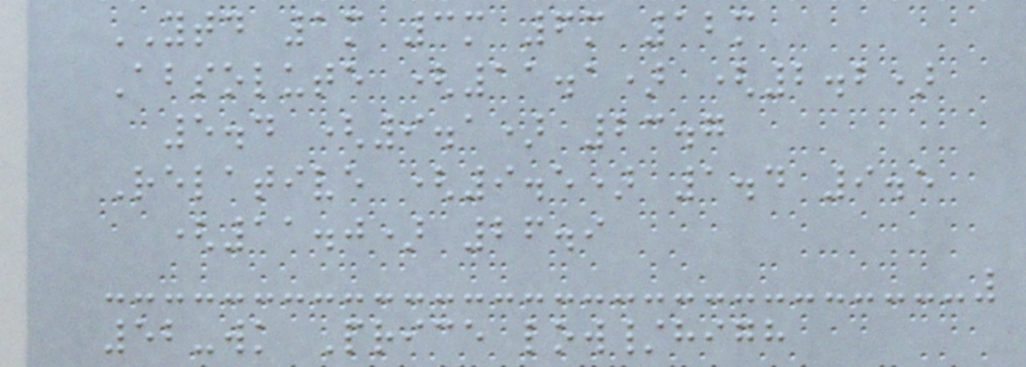YTD 1m 3m 6m 12m
Absolute (11.1) (2.2)
5.4 (9.1) 23.7
Relative (9.5) 1.4 9.5
(11.0) 26.9
52-wk Price low/high
